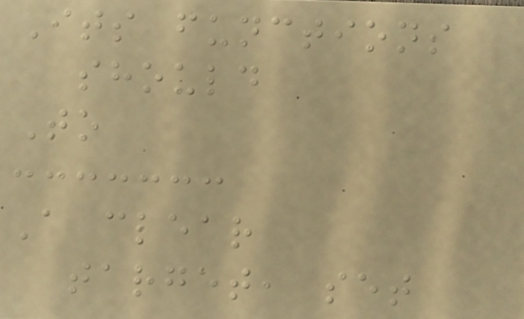Its functions
should
To
A clear
target, set
